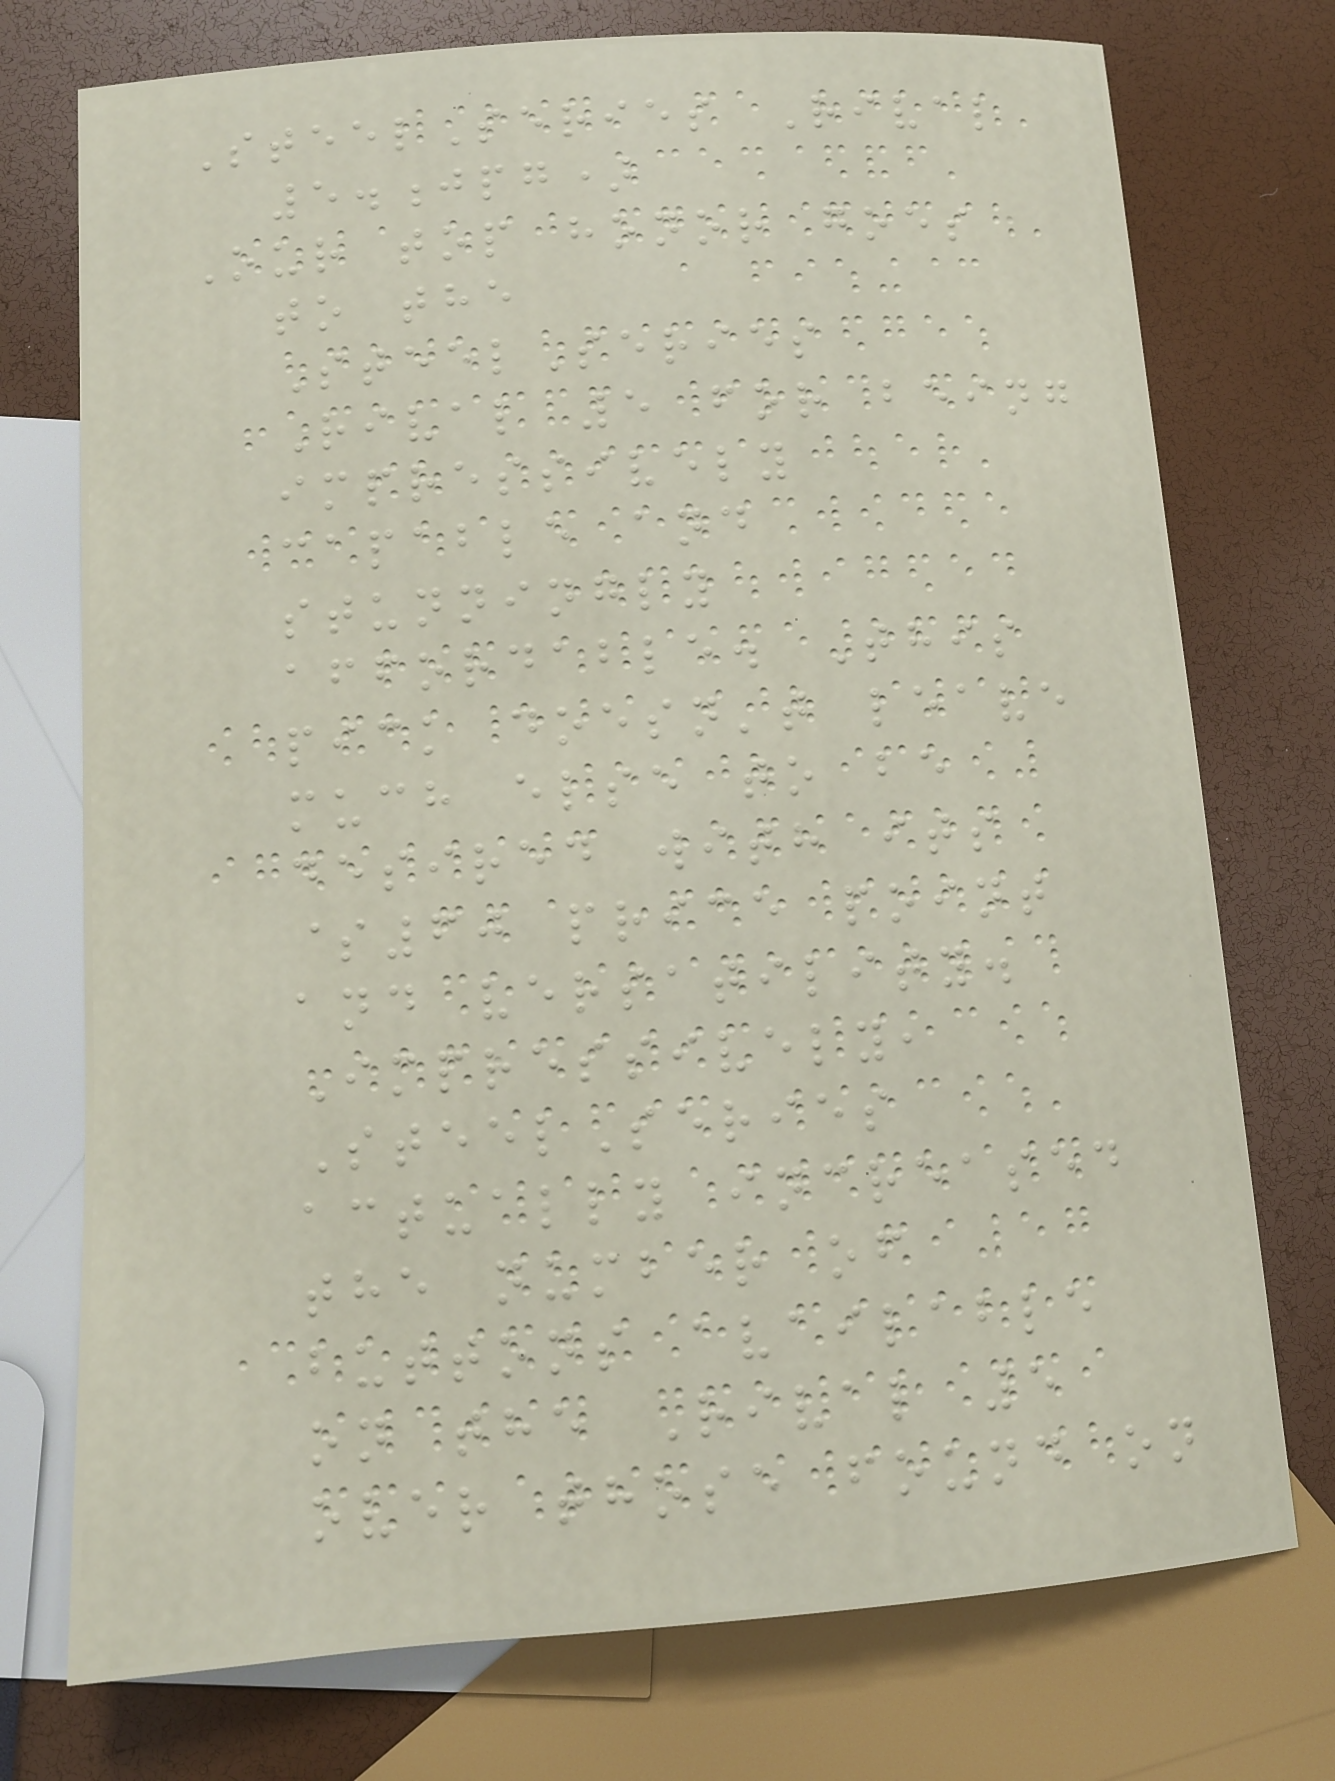SteelSeries Rival
5.jpg)
Our top honor goes
to the
SteelSeries
Rival 5 for being
impressively
capable and
stunningly
affordable. This
pick doesn't leave
much else to be
desired with its
$60 price point
and versatility.
Impressively,
SteelSeries
actually increased
the number of
buttons available
on the Rival 5
over those found on
